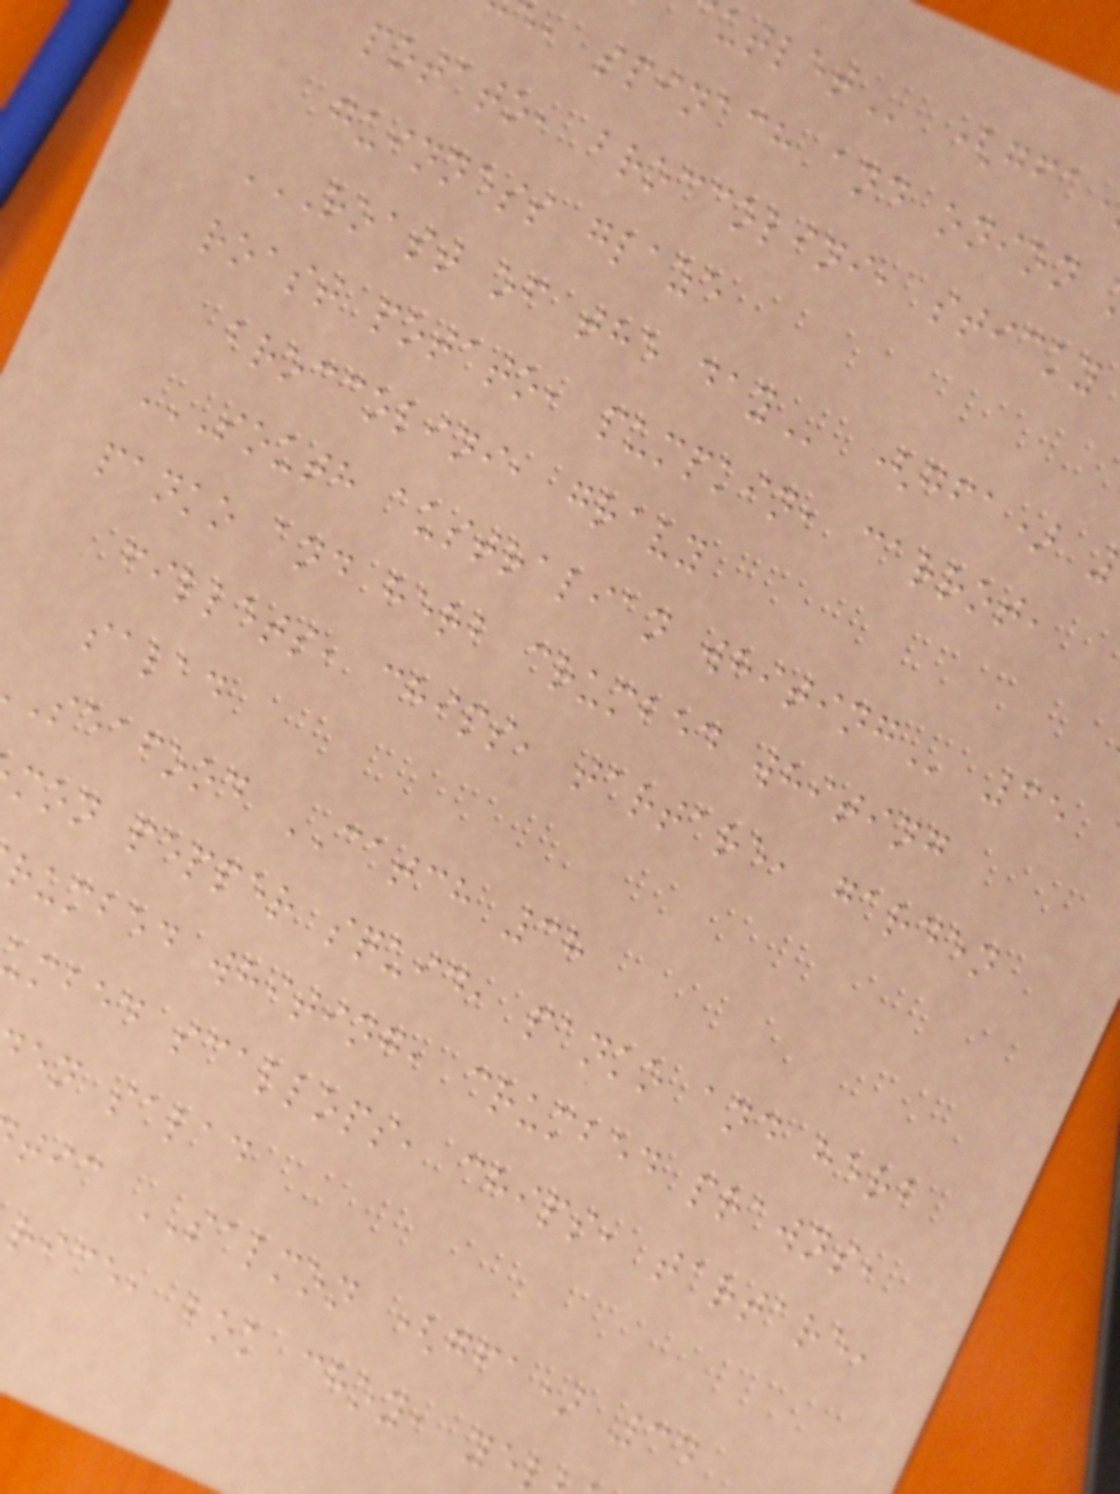e, spinach and onion
potato, broccolini, sticky
guinness glaze
ROAST OF THE DAY (gfa)
roast potato, pumpkin, carrot,
broccolini, gravy
SOUTH AUSTRALIAN WHITING 35
panko and herb crumbed whiting
fillets, chips, tartare, garden
salad
seafood CATCH 38
mon pepper squid, panko and herb
rumbed whiting, crumbed prawns,
mbed scallops, chips, tartare,
en salad
tic SALMON (gfa) 34
rice, bok choy, ye
